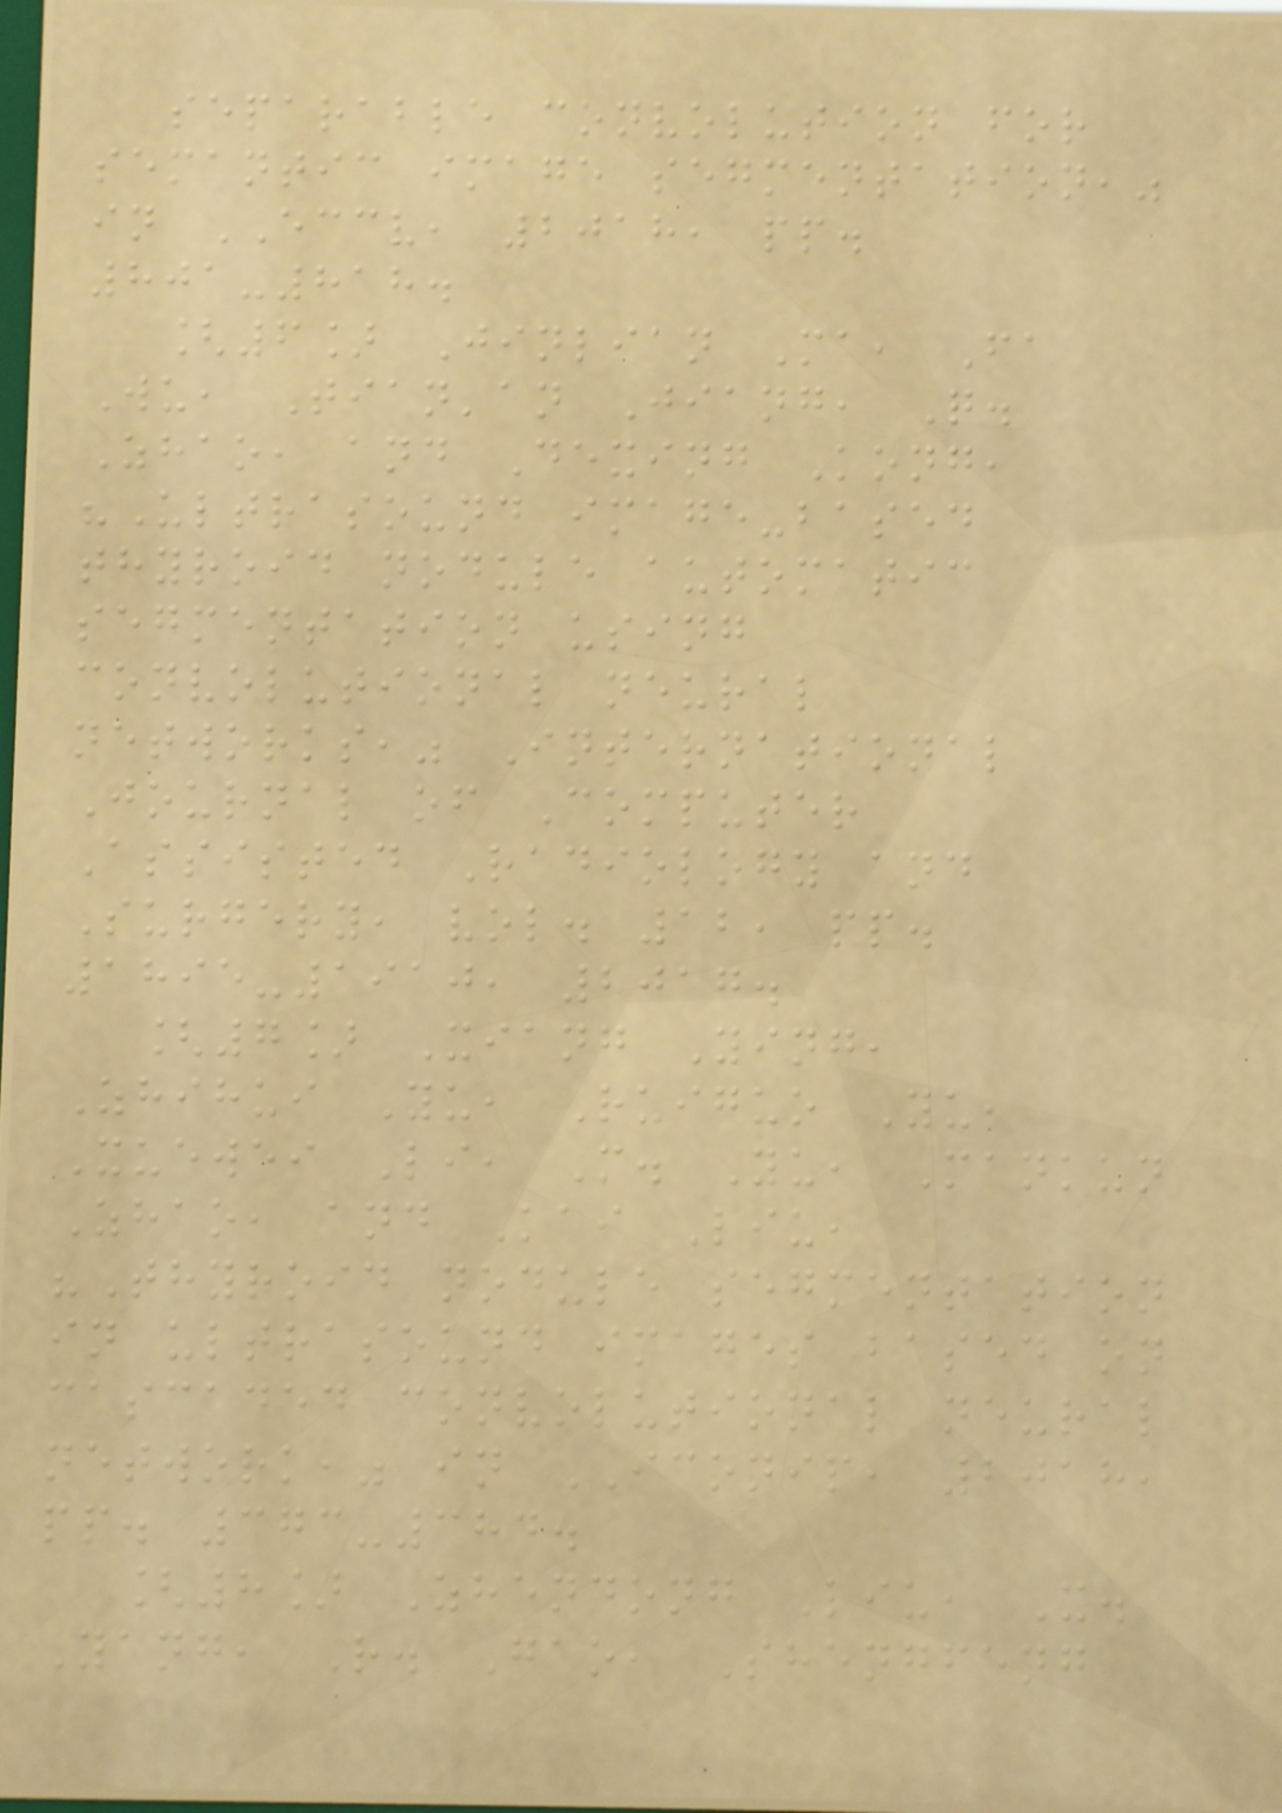separable convolution for
semantic image segmentation,"
in ECCV, 2018, pp.
801-818.
[6] Jinlian Ma, Fa
Wu, Tian'an Jiang, Q.
Zhao, and Dexing Kong,
"Ultrasound image-based
thyroid nodule automatic
segmentation using
convolutional neural
networks," International
Journal of Computer
Assisted Radiology and
Surgery, vol. 12, pp.
1895-1910, 2017.
[7] Xiang Ying,
Zhihui Yu, Ruiguo Yu,
Xuewei Li, M. Yu, Mankun
Zhao, and Kai Liu,
"Thyroid nodule segmentation
in ultrasound images based on
cascaded convolutional neural
network," in ICONIP, 2018,
pp. 373-384.
[8] Zhendong Liu, X.
Yang, R. Gao, Shengfeng
